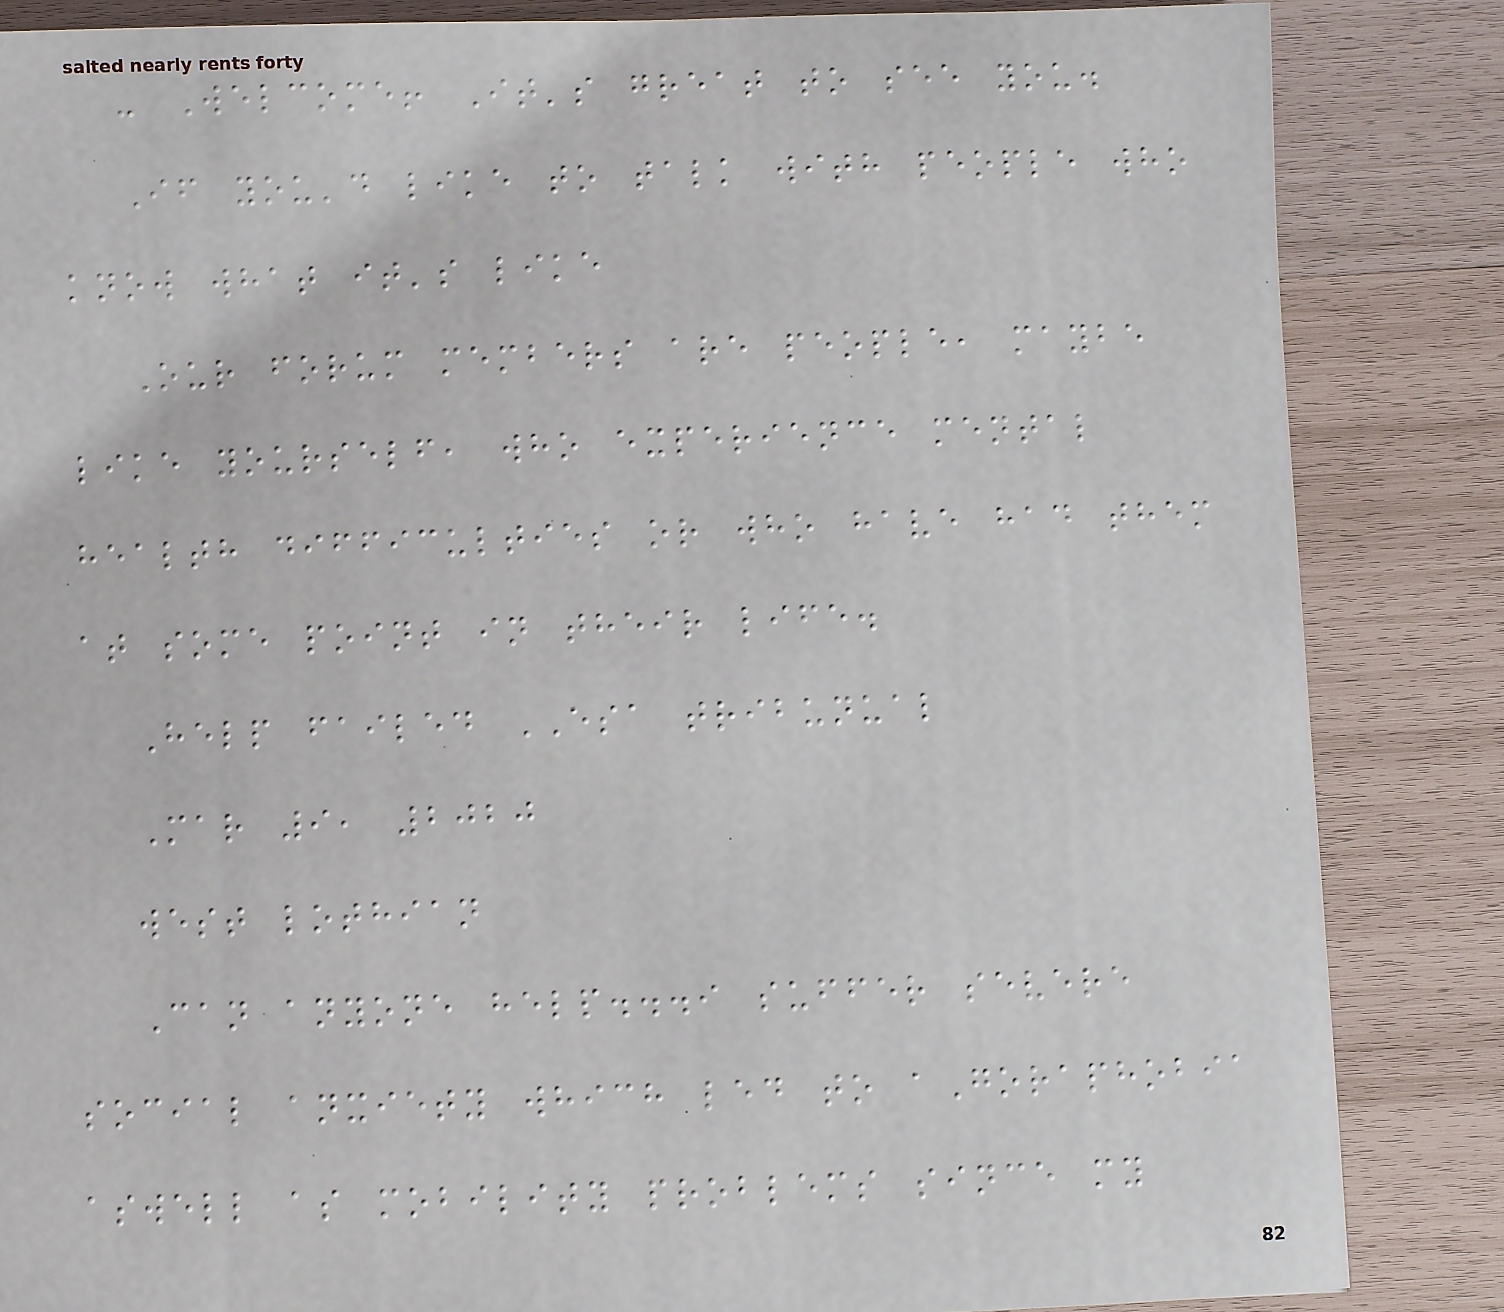- Welcome! It's great to see you.
If you'd like to talk with people who
know what it's like
Our forum members are people, maybe
like yourself, who experience mental
health difficulties or who have had them
at some point in their life.
Help failed ESA tribunual
Mar 9, 2020
west lothian
Can anyone help...i suffer severe
social anxiety which led to aGoraphobia
aswell as mobility problems since my
